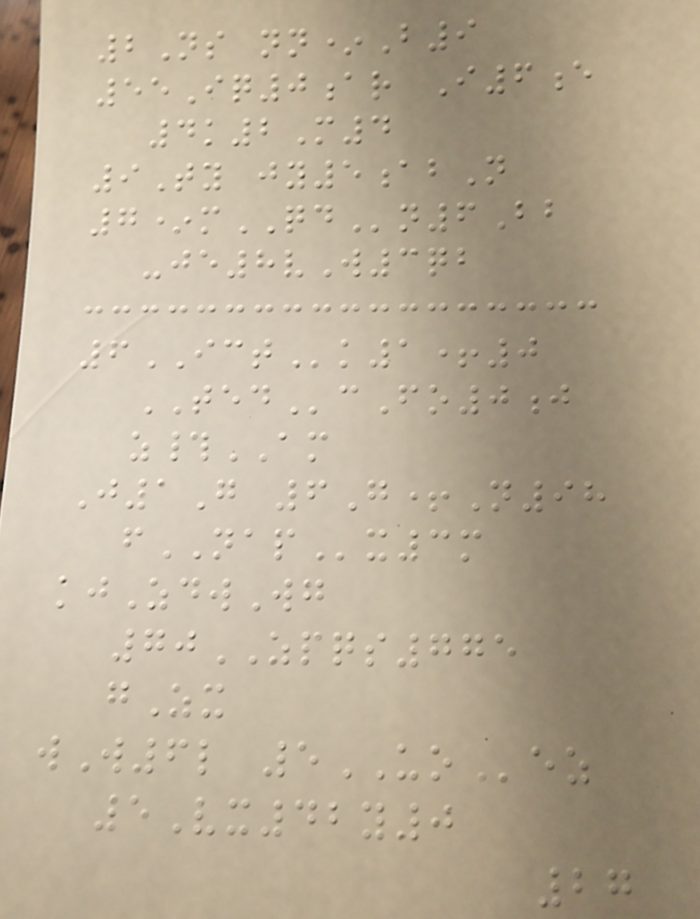2Ns nn*B9
55Iq0ar I6e
4k2M4
9Ty jy5abN
7*mQDn6Bb
-je8vW3qb
6ICTk1+0
TEDcFo0j
z#AM
J1G 6G+N98
fNAPx3m
kjZdwWg
70ZPQS775
gZx
wW6l 5UOez
5Vx42y0
27
